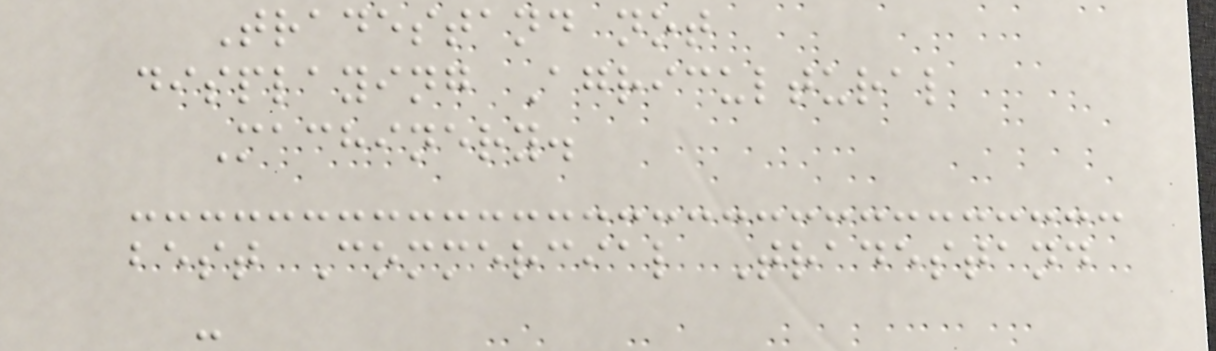Tradestand not
displaying Agricultural
Machinery.
best Commercial Tradestand
-
